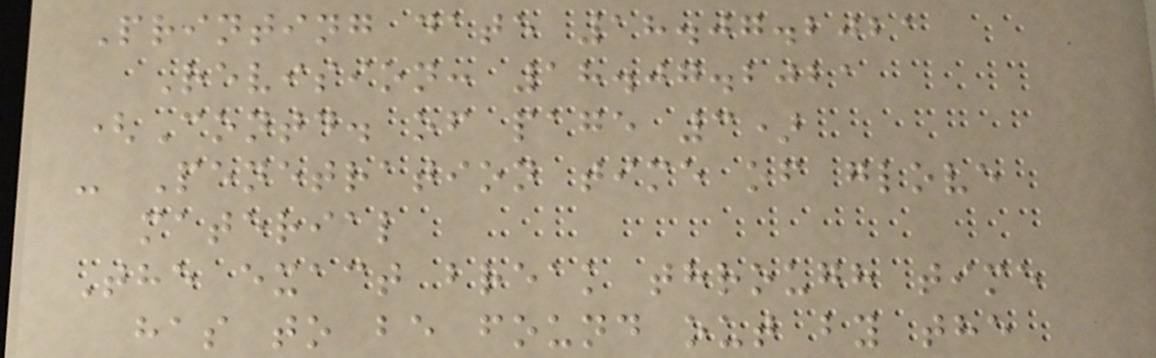Printing date 18.07.2021
Revision: 18.07.2021
(Contd. of page 3)
- Penetration time of glove
material
The exact break through time
has to be found out by the
